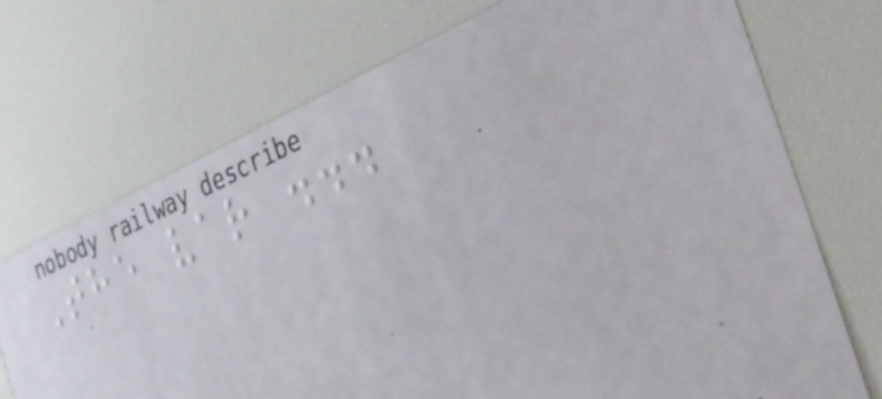The var ...
